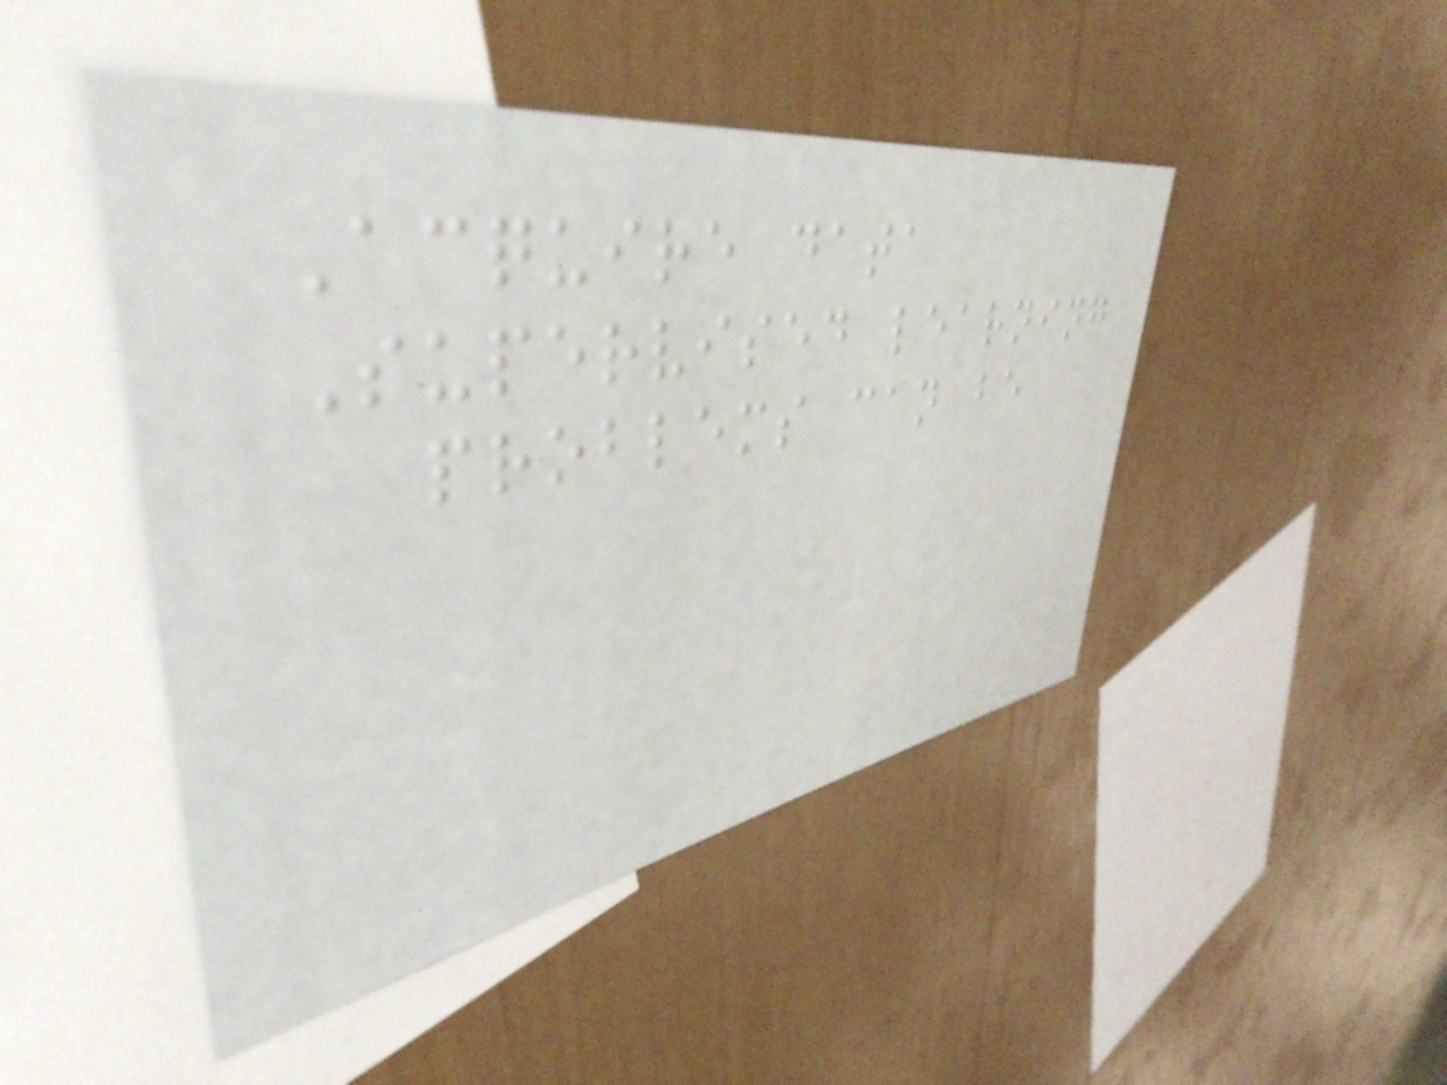Acquire data
Supervised learning
problems can be
